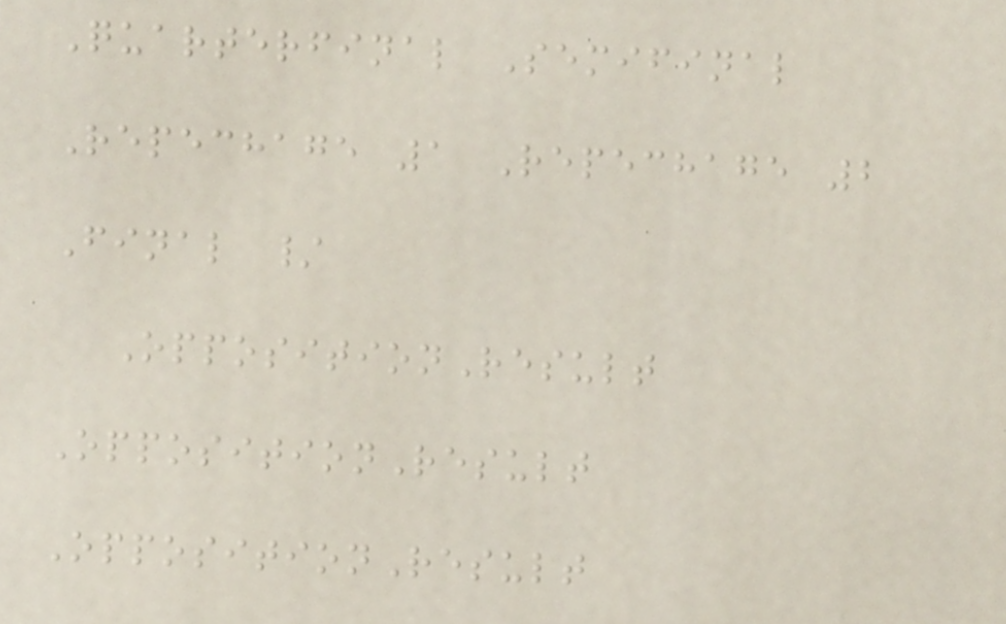Quarterfinal Semifinal
Repechage 1 Repechage 2
Final /
OppositionResult
OppositionResult
OppositionResult
